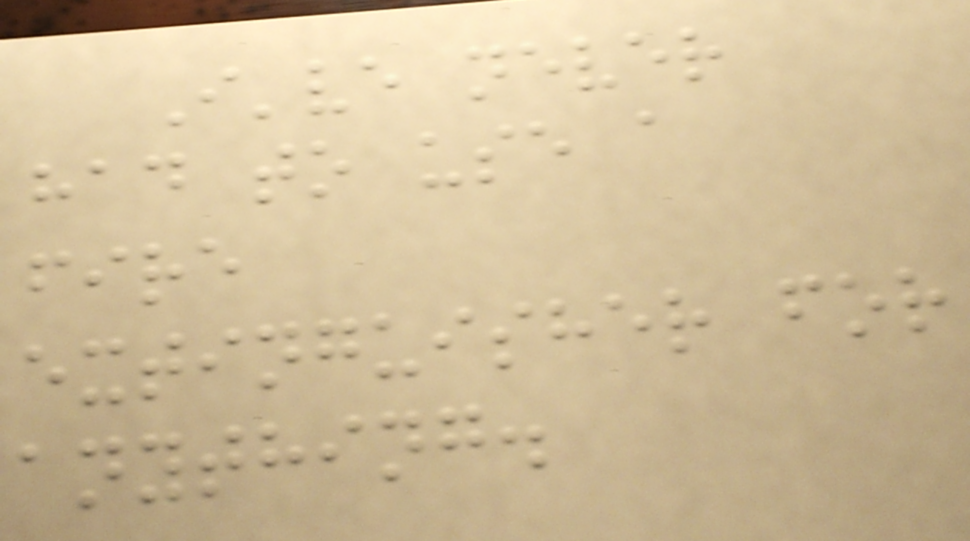I've never
had to use a
fire
extinguisher for
anything.
